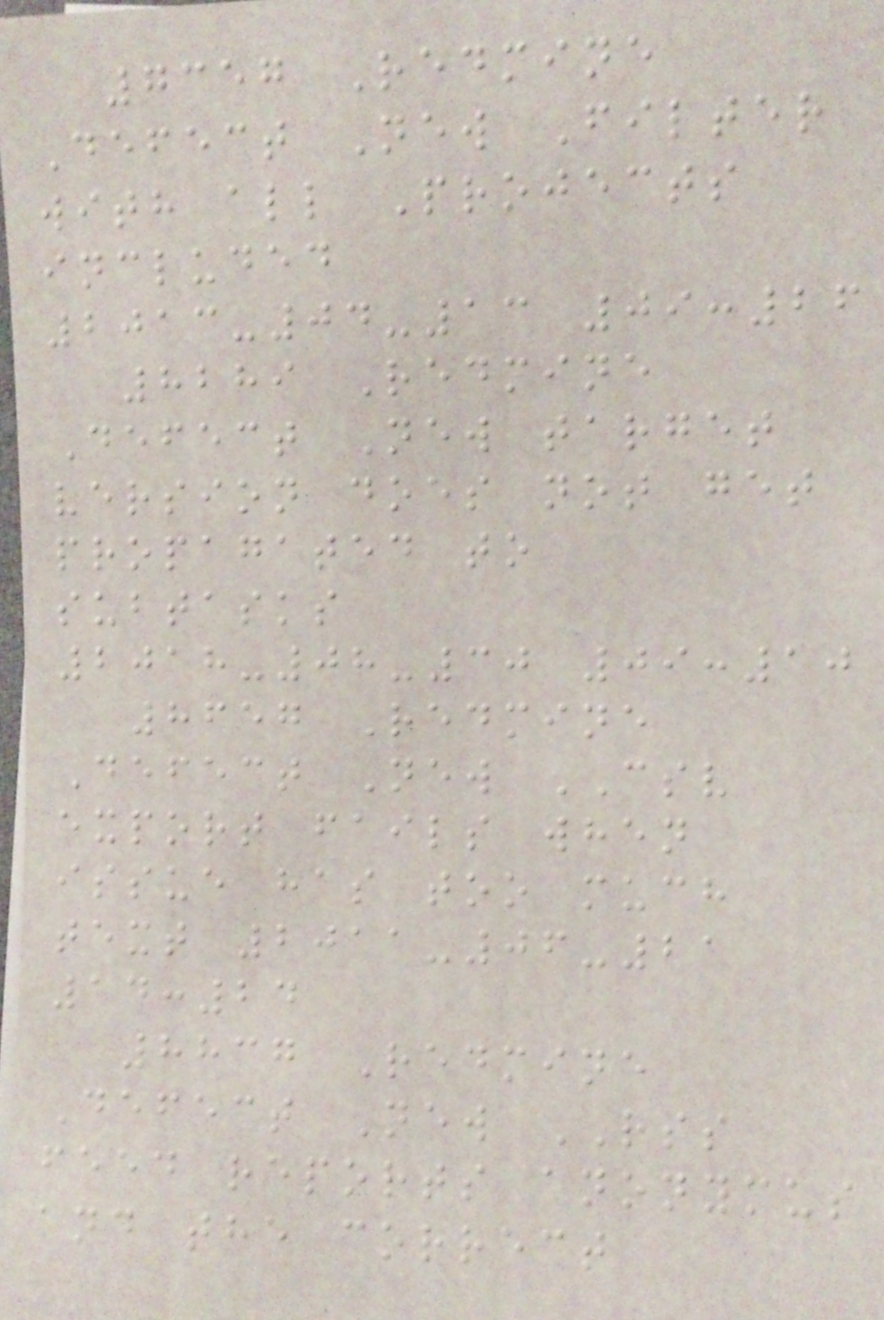7357 Redmine
Defect New Filter
with all Projects
included
2013-04-13 09:26
8289 Redmine
Defect New target
version does not get
propagated to
subtasks
2018-08-30 09:10
8657 Redmine
Defect New CSV
export fails when
issue has too much
text 2011-06-21
14:24
8837 Redmine
Defect New RSS
feed reports anonymus
and the correct
